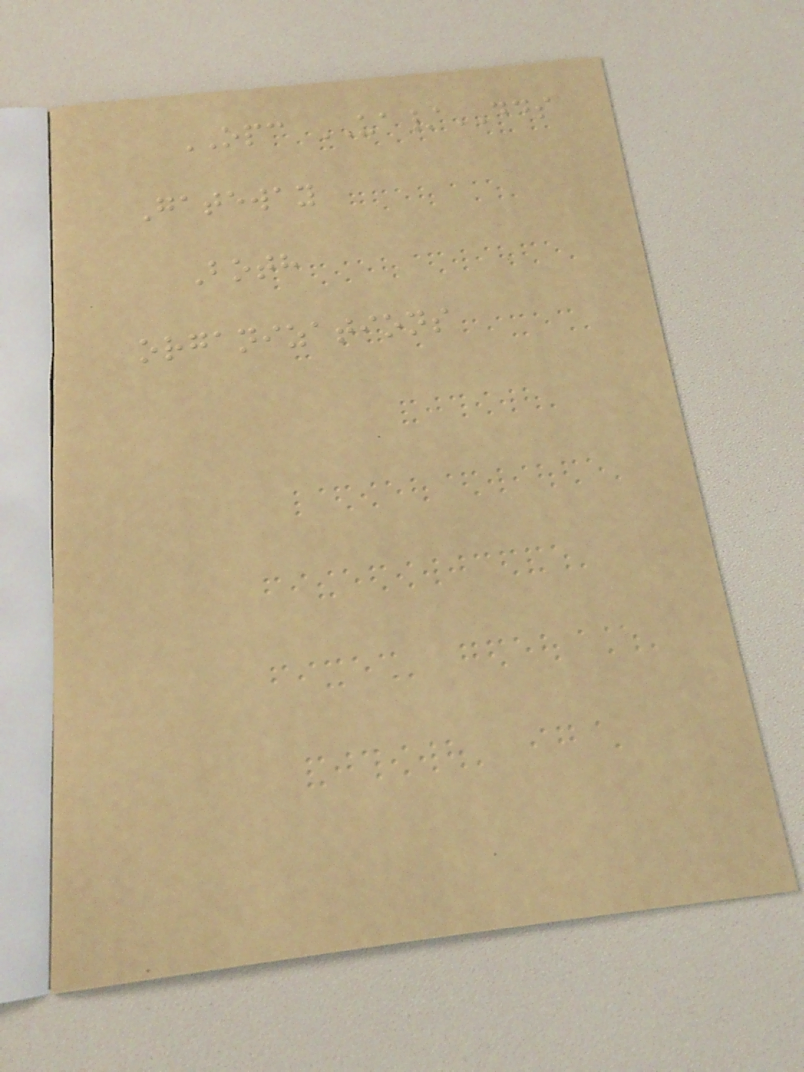OPC UA/DDS
Gateway
Both
organizations
